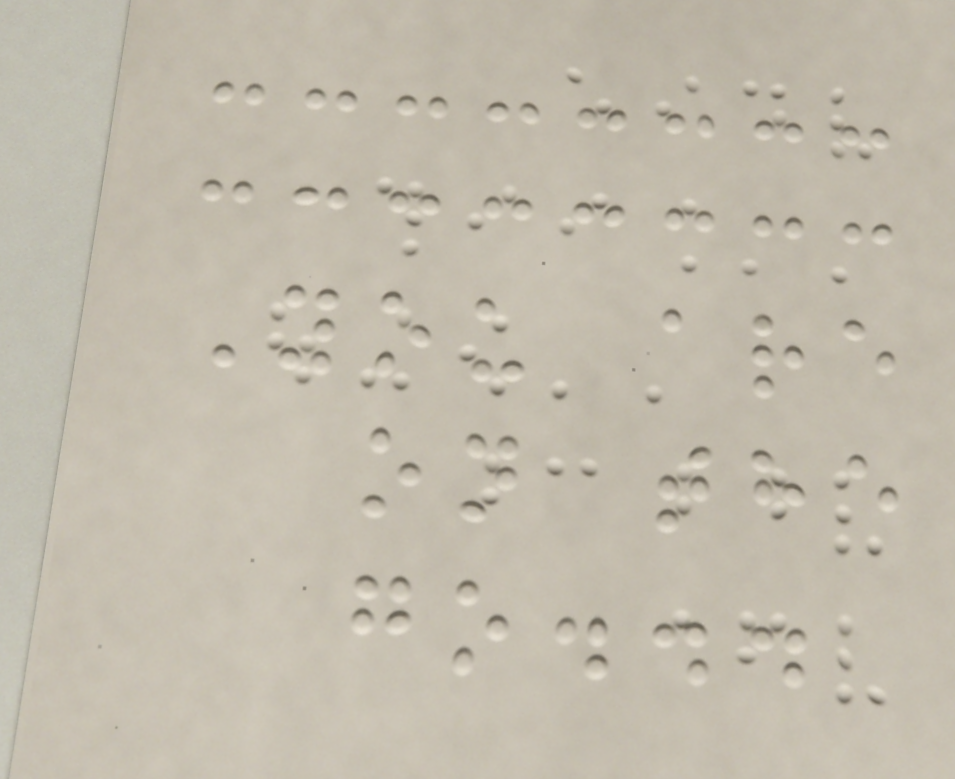You are
on the
go...
